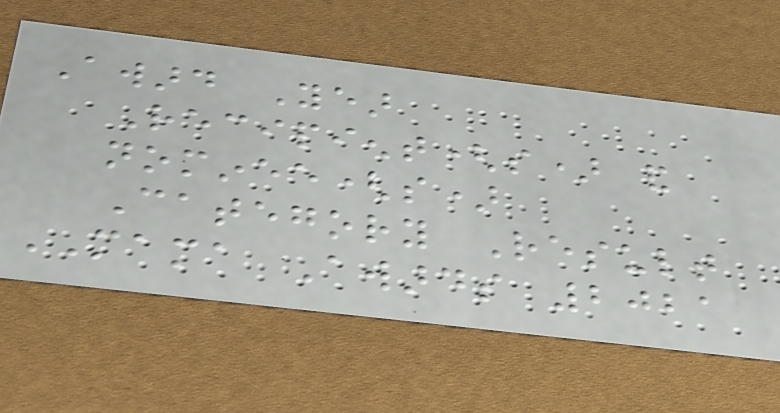Award Year
Recipient(s) and
nominee(s)
Category Result
MAMA Awards 2021
